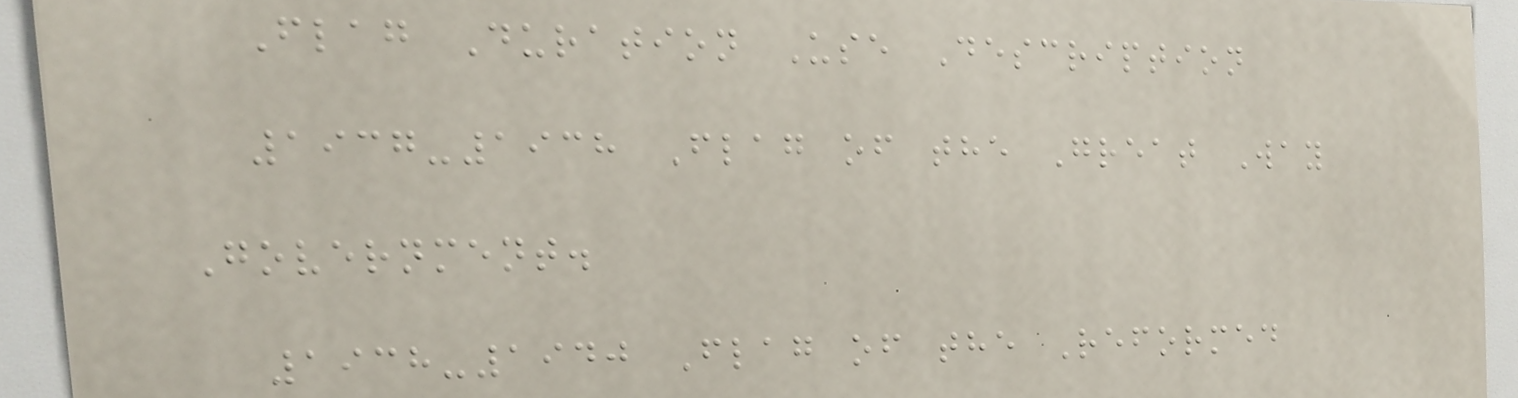Flag Duration Use Description
1937-1938 Flag of the Great Way
Government.
1938-1940 Flag of the Reformed
